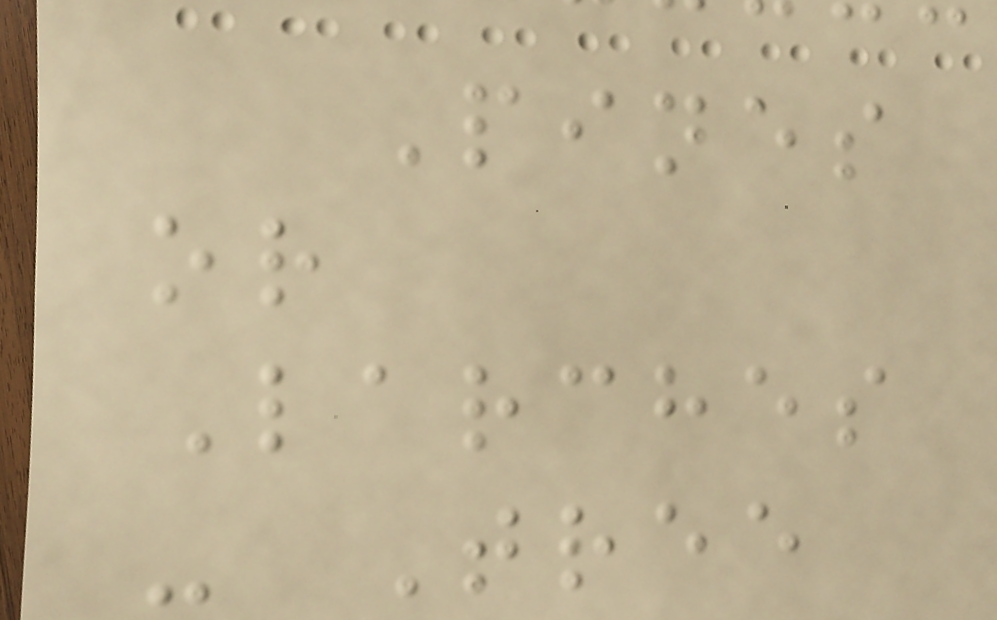Pines
or
Larches
- Tree
